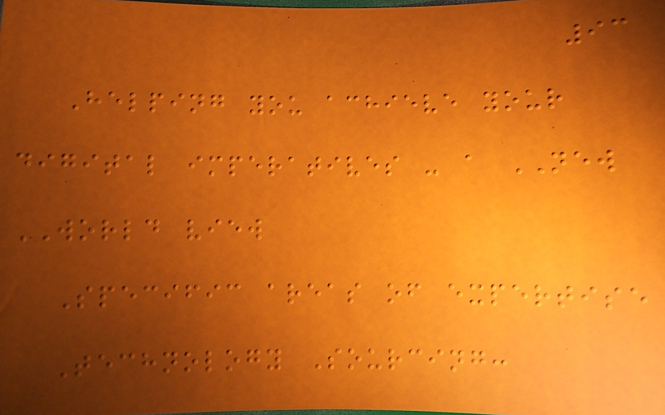93
Helping you achieve your
digital imperatives - a NEW
WORLD view
Specific areas of expertise
Technology Sourcing:
